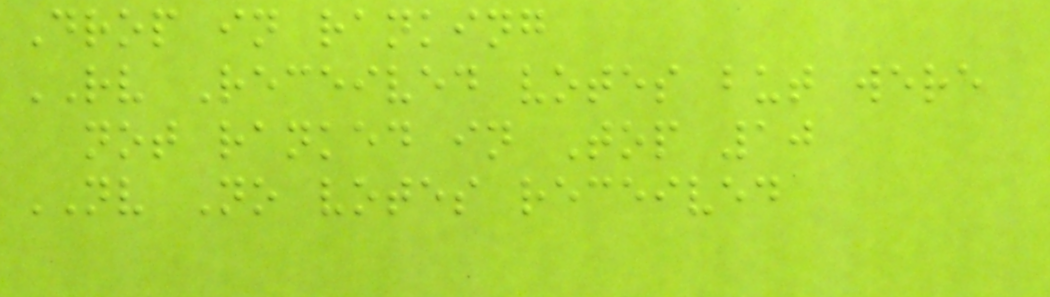Drop in ranking
RV Received votes but were
not ranked in Top 10
NV No votes received
